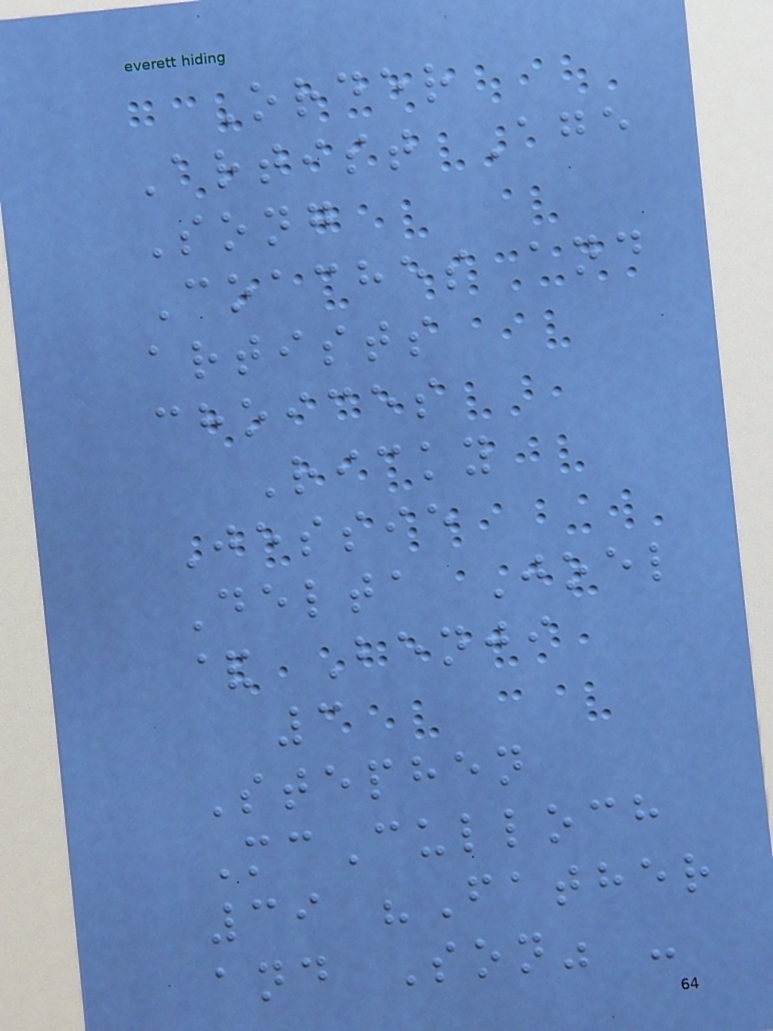Order
Artist Age
Song
Coaches and
artists
choices
Ricky
Jessie
Delta Joel
& Benji
3
Stephen
McCulloch
39 "Father
and Son" -
